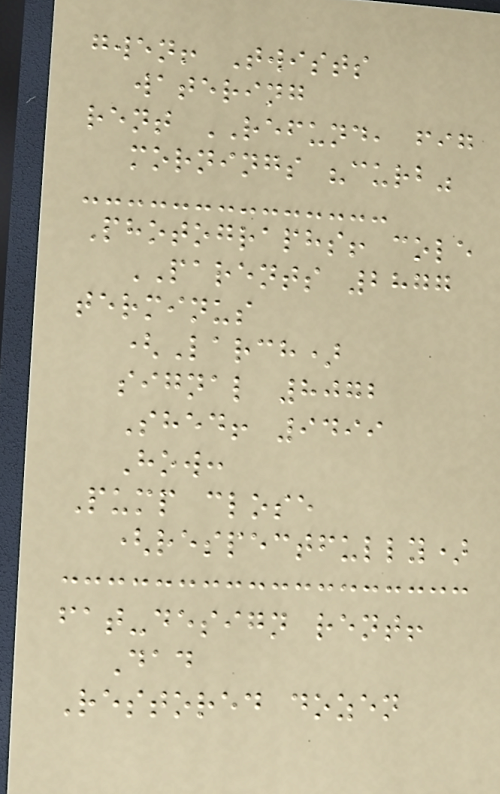gwen! Twists
watering
rent REFUND, fig
mornings "curb"
Photographs! cole
PARENTS 2877
terminus
(Larch)
signal 8072
Shed! 9499
How:
Pump close
(respectfully)
fat-design rent!
Dad
Restored dozen
